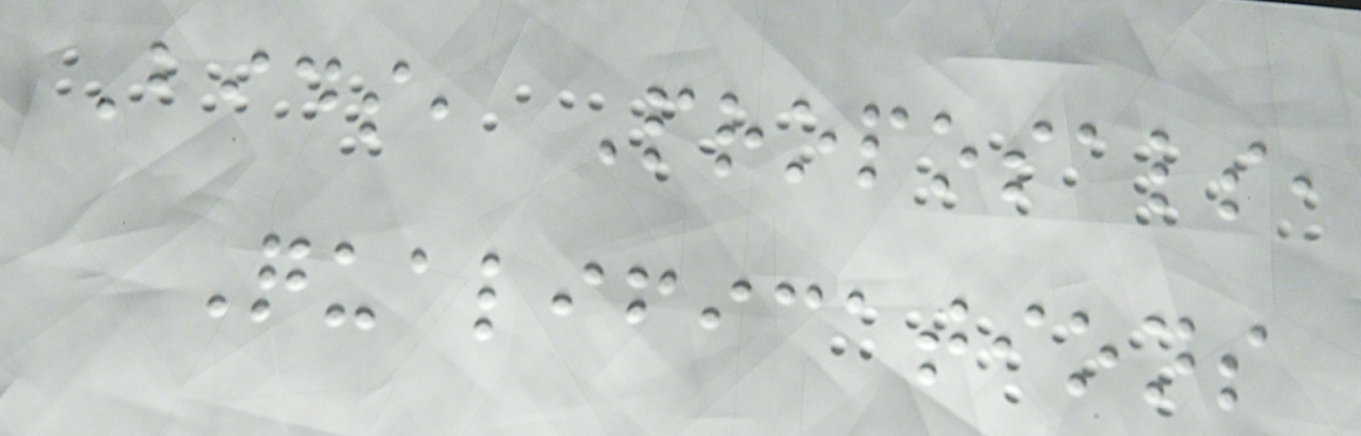Bids, Proposals,
Qualifications
